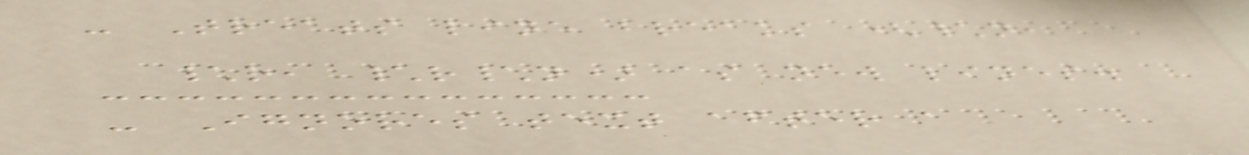- Treats line breaks (\n,
\r, \r\n) as new lines.
- Ignores text after a
